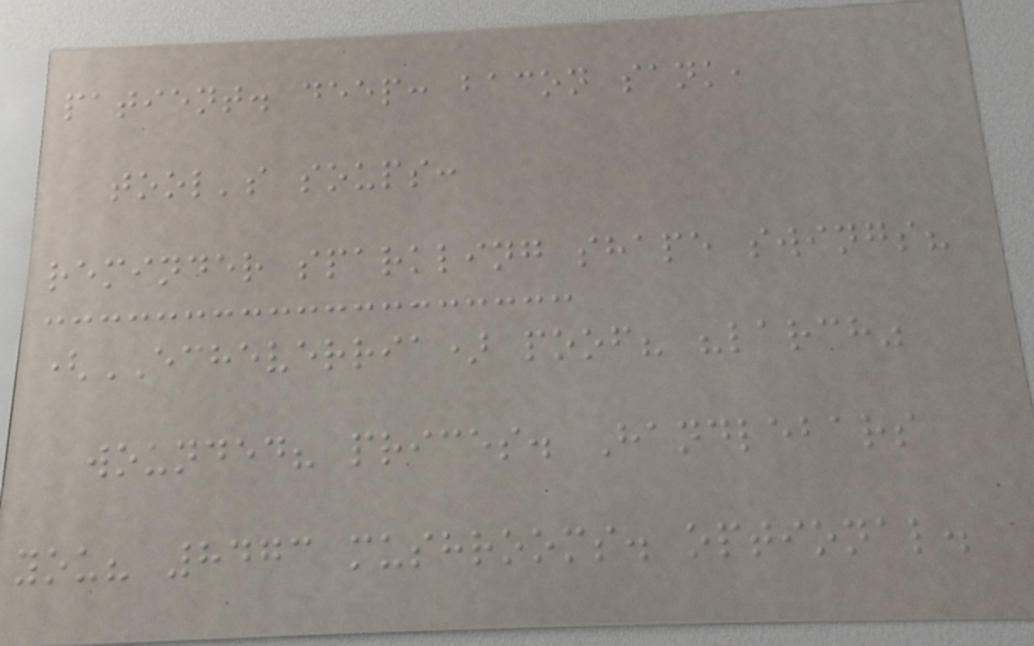patient. deep: bacon sank,
tool's soups:
reminder sparkling shape swings?
(ECHEVERRIA) poof? "larch"
wounded? prices. Handlebars
you? 8473 mushrooms. optional.
